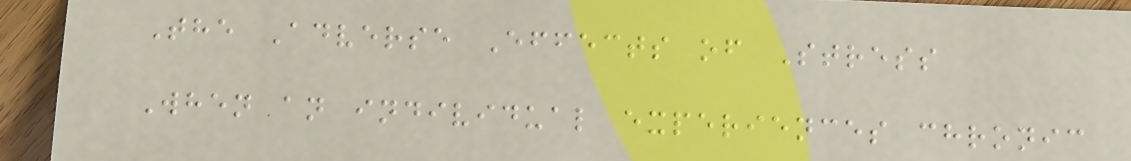The Adverse Effects of Stress
When an individual experiences chronic
